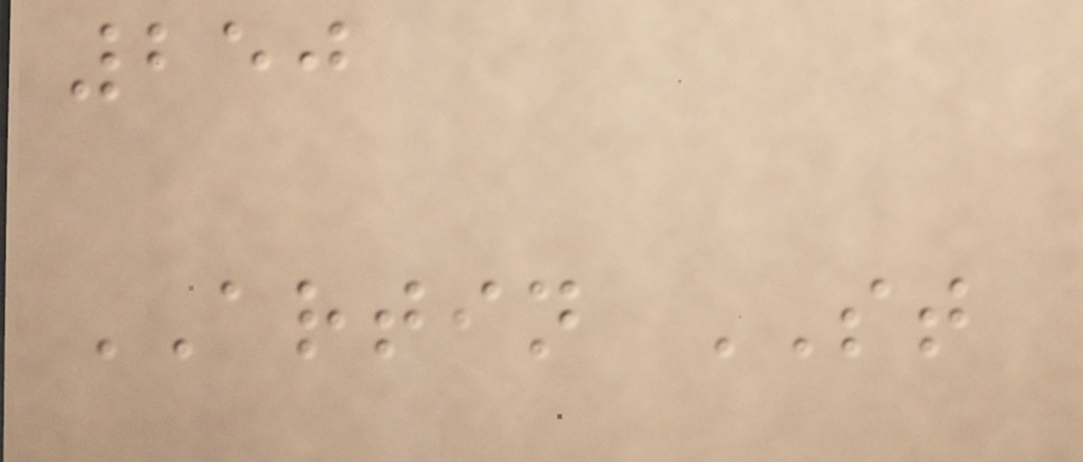250
ARTIN ST
